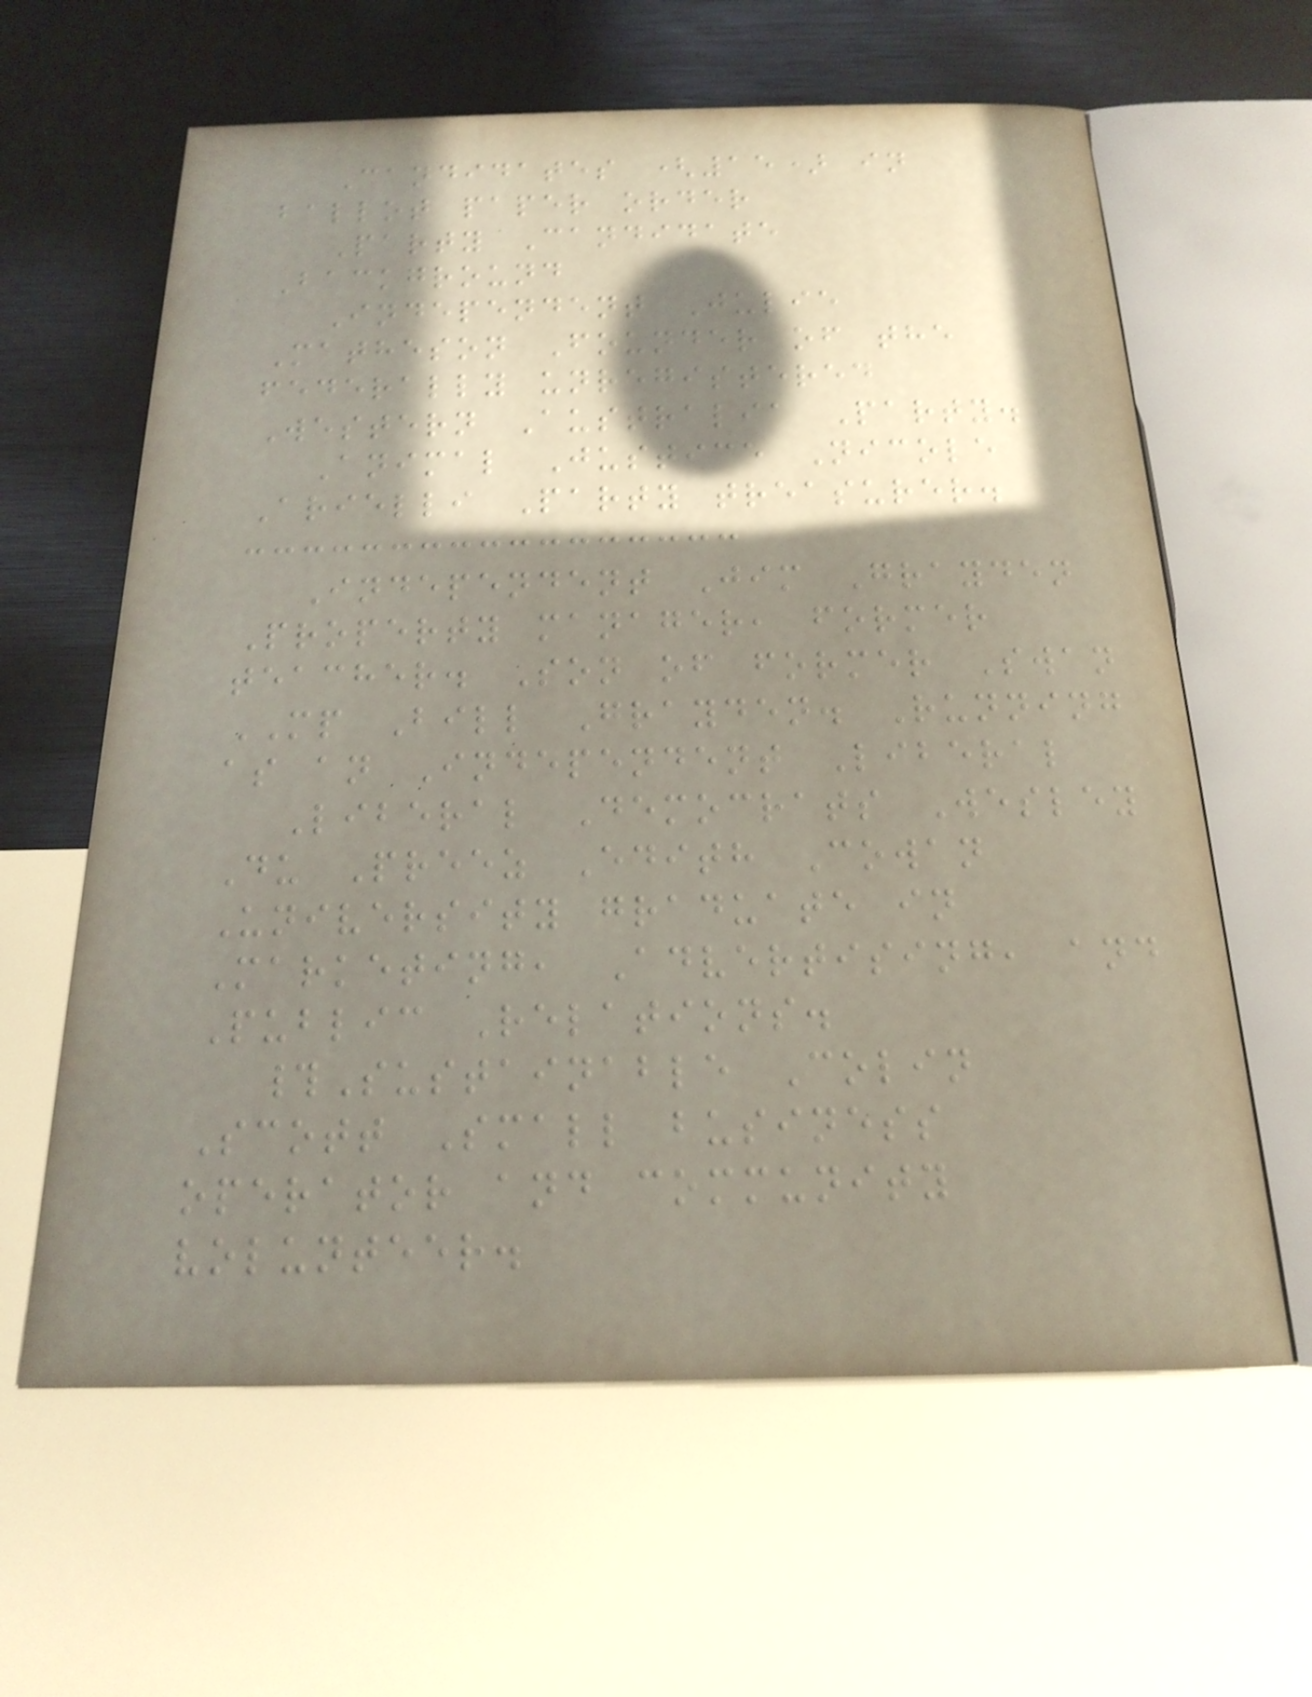Candidates (15) in
ballot paper order
Party Candidate
Background
Independent Julie
Matheson Founder of the
federally unregistered
Western Australia Party.
Animal Justice Nicole
Arielli Party treasurer.
Independent Jim Grayden
Property manager, former
teacher. Son of former Swan
MP Bill Grayden. Running
as an Independent Liberal
Liberal Democrats Wesley
Du Preez Edith Cowan
University graduate in
Marketing, Advertising, and
Public Relations.
#Sustainable Colin
Scott Small business
operator and community
volunteer.
